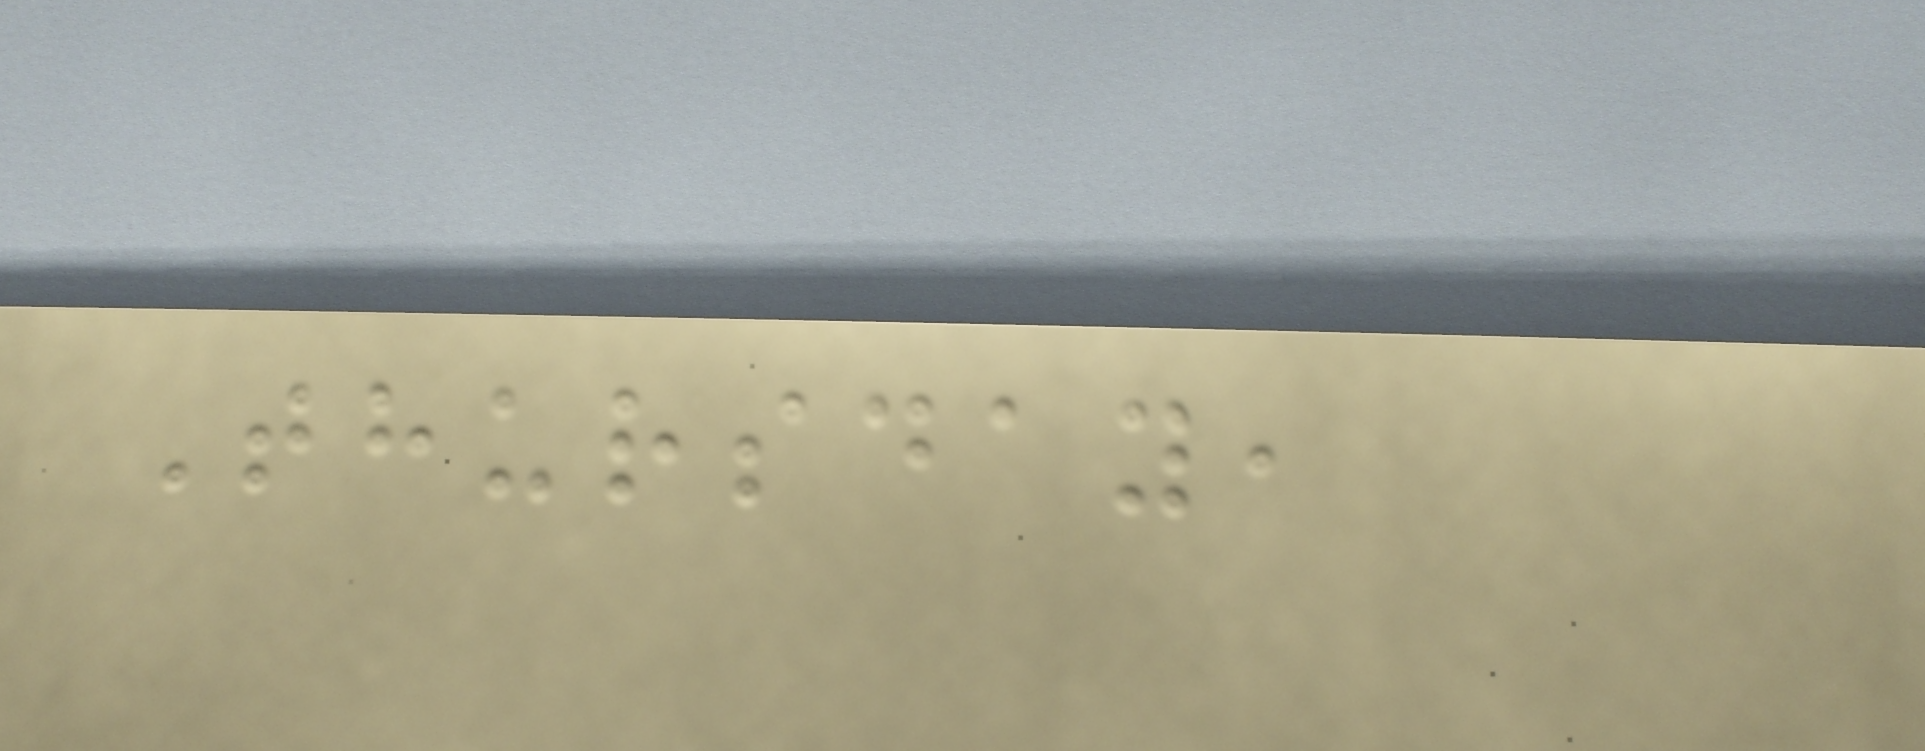Thursday,
